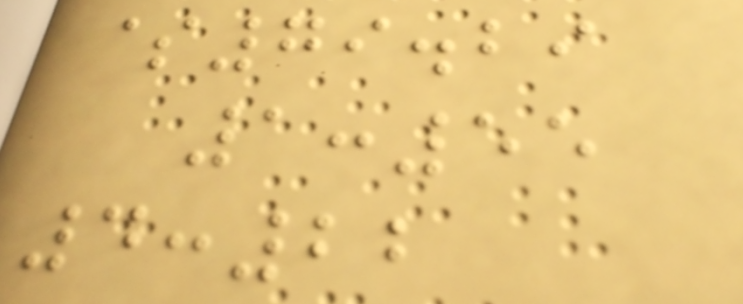$79.29
1:55
4:22
